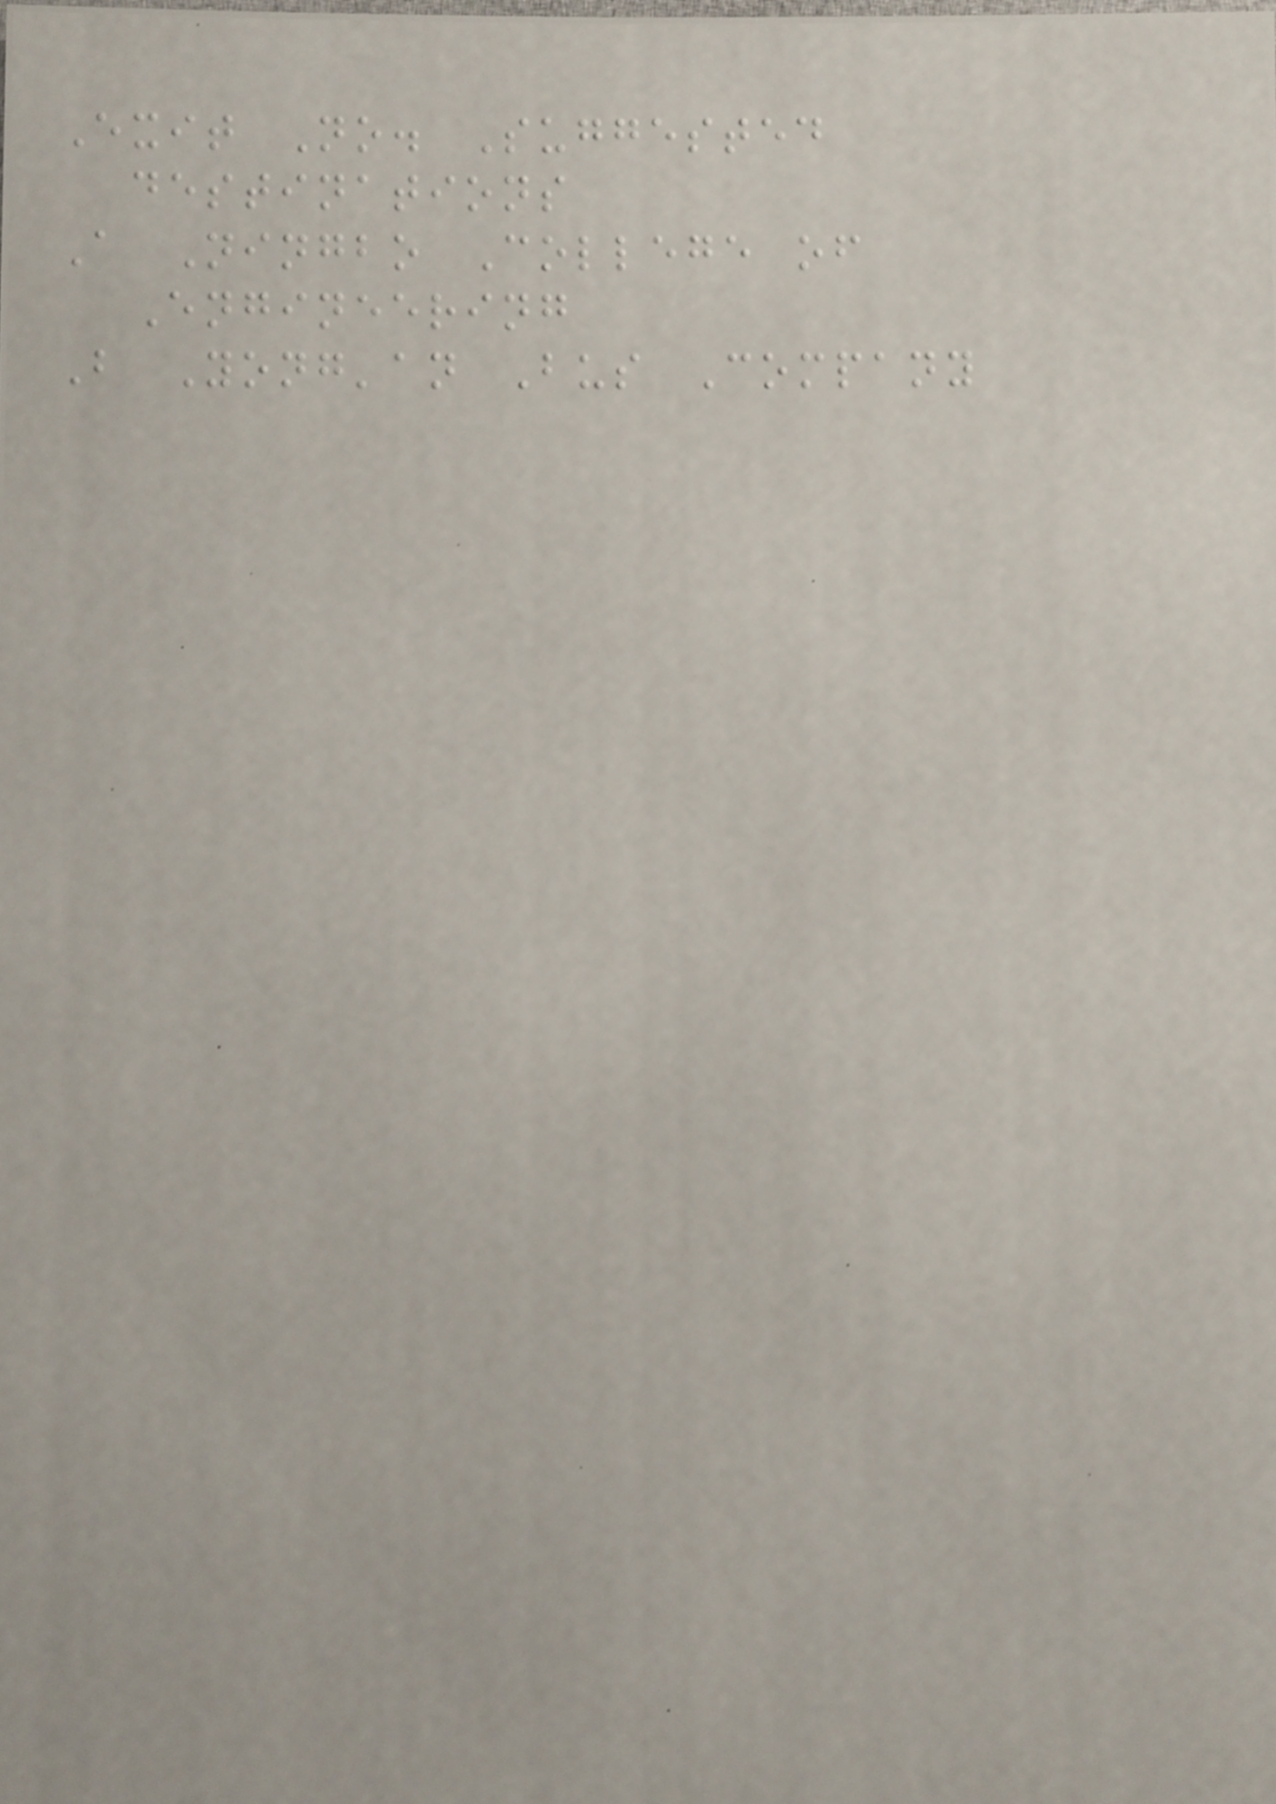Exit No. Suggested
destinations
A Ningbo College of
Engineering
B Yong'an Bus Company
